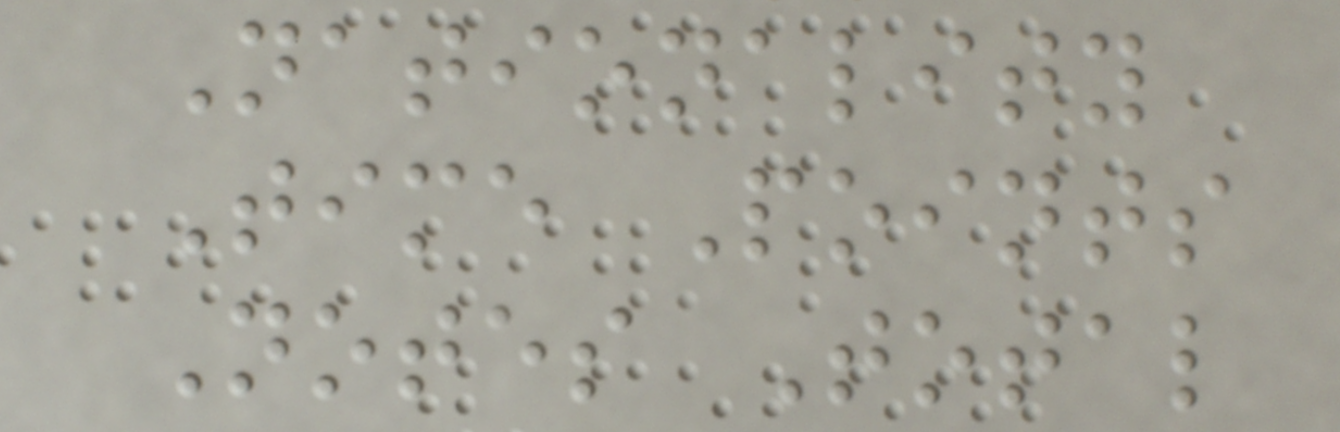Nationality
Time Points
Notes Total
